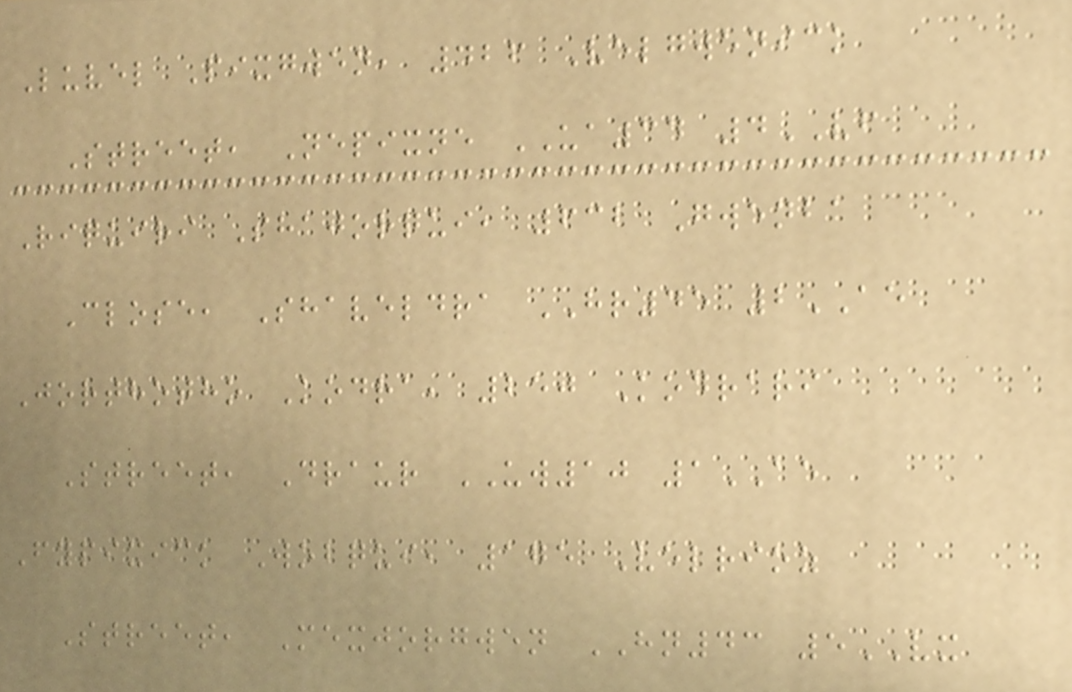Luvel Pixgwen, 426 Velgwenick
Street, Nepixne UA34 4VF
Riquiri Shajorqui, 632 Gwenba
Close, Shaveldra HR45 2AE
Jorthotho Kodra, 250 Kodrari
Street, Draur UW10 1AE
Fypixick Wobqui, 175 Velrioz
Street, Mexjorgwen HN43 5VX
